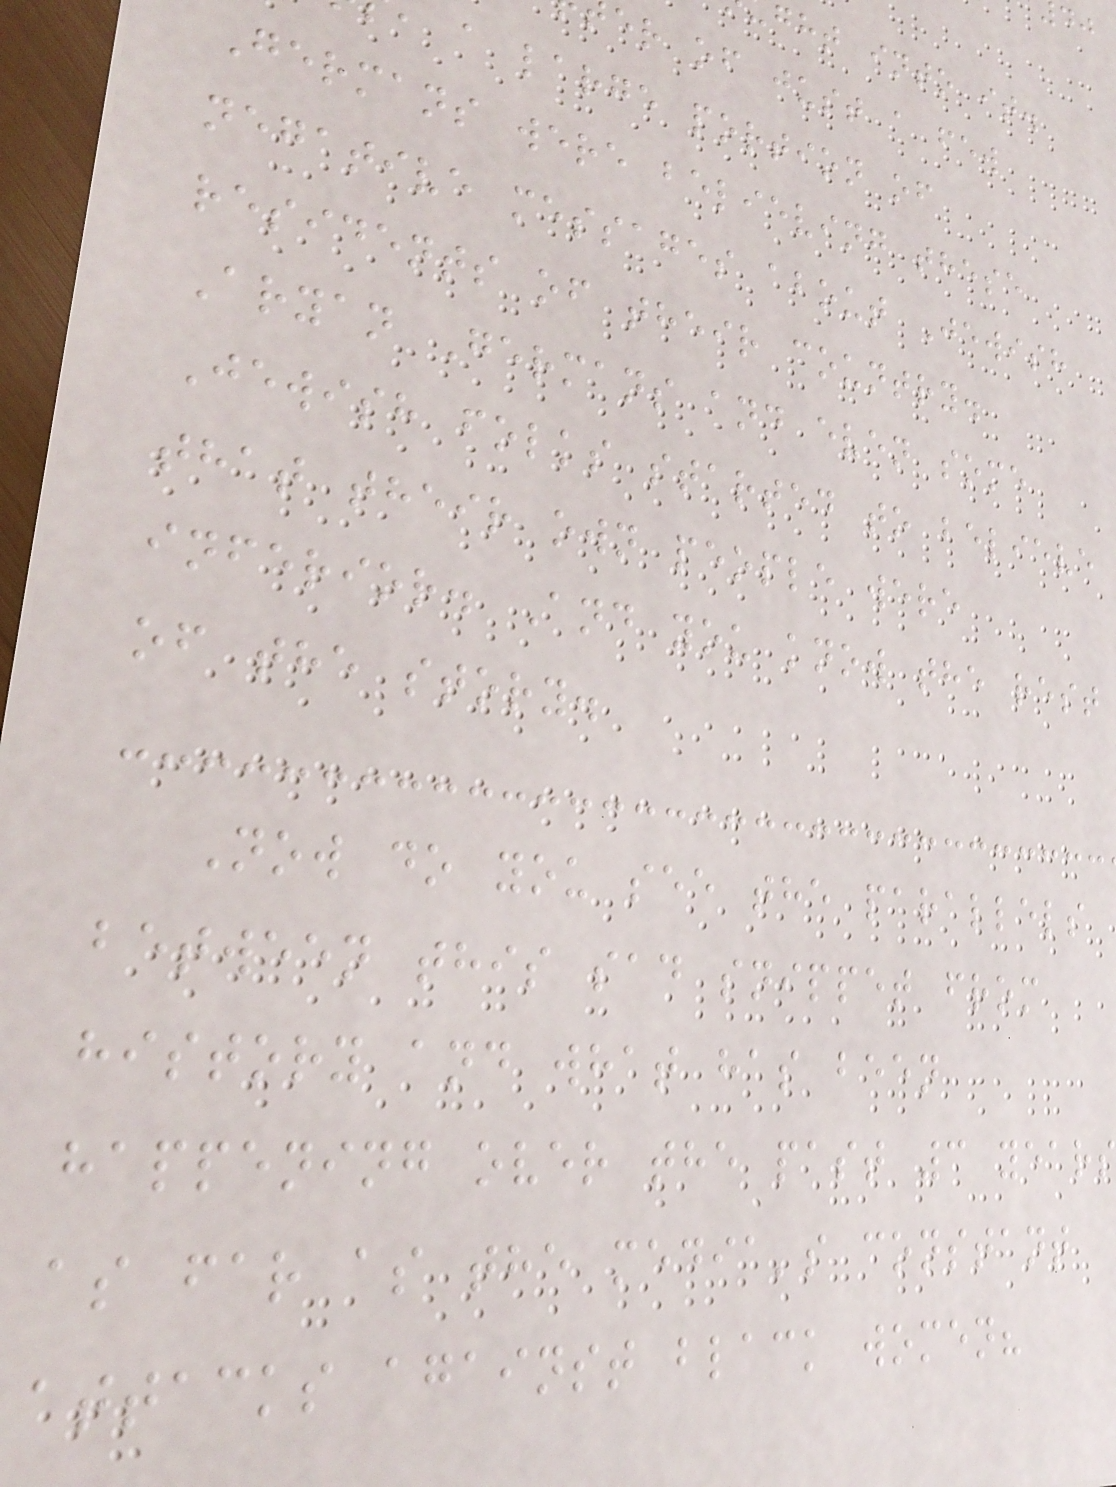ght into it.
er of just a few
a large portion of
Germans were believing these
negative messages about Jewish
residents of their country.
Aryan Germans and even some
Jewish folks started to believe
that their own people were
inferior. And you know the rest
of the story.
Now do you see the parallels
between this sad snippet from
history and what has been
happening over the past 3 years
as far as the media's constant
attacks against black women?
